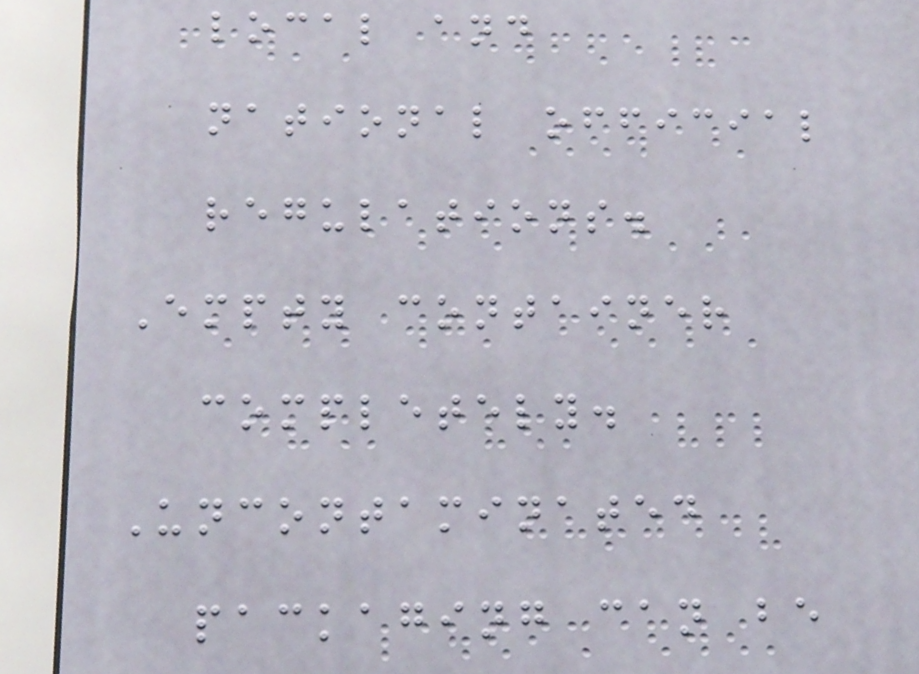local and
national official
regulations.
Empty container
completely.
Uncontaminated
packaging can be
